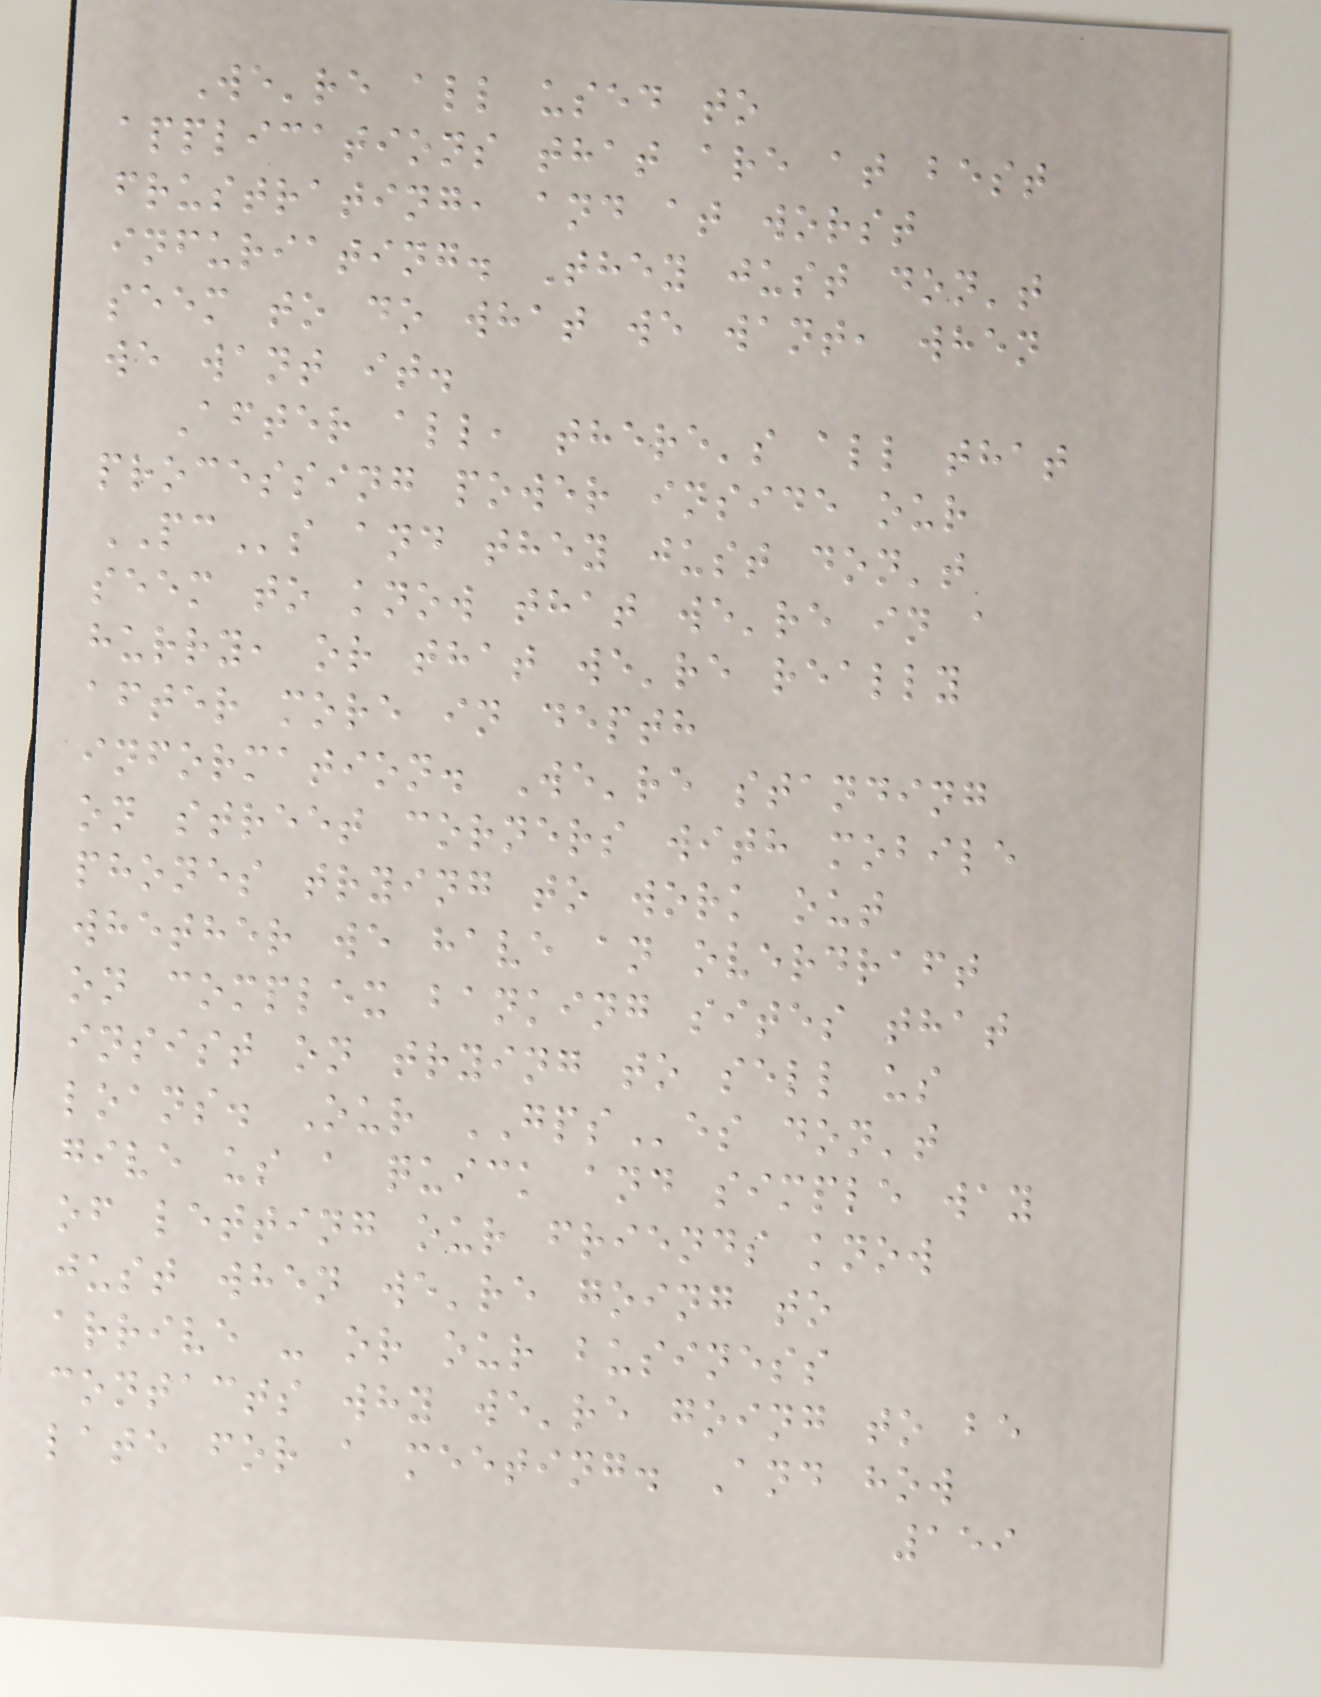We're all used to
applications that are at best
frustrating, and at worst
infuriating. They just don't
seem to do what we want, when
we want it.
After all, there's all that
processing power inside our
PCs and they just don't
seem to know that we're in a
hurry, or that we're really
after more in depth
information. We're standing
on street corners with mobile
phones trying to work out
whether we have an overdraft
on complex banking sites that
insist on trying to sell us
loans. Our GPSes don't
give us a quick and simple way
of letting our friends know
just when we're going to
arrive - or our business
contacts why we're going to be
late for a meeting. And how
159
